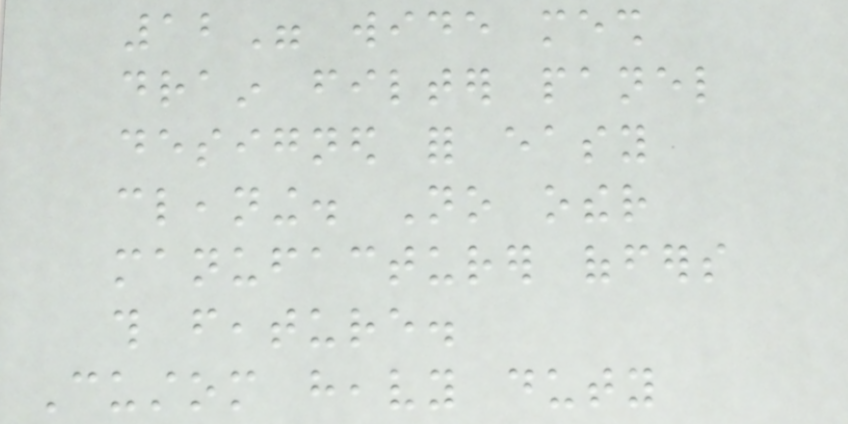12" wide mesh
drain filter panel
designed for easy
cleaning. No other
manufacturer offers
this feature.
Custom heavy duty
